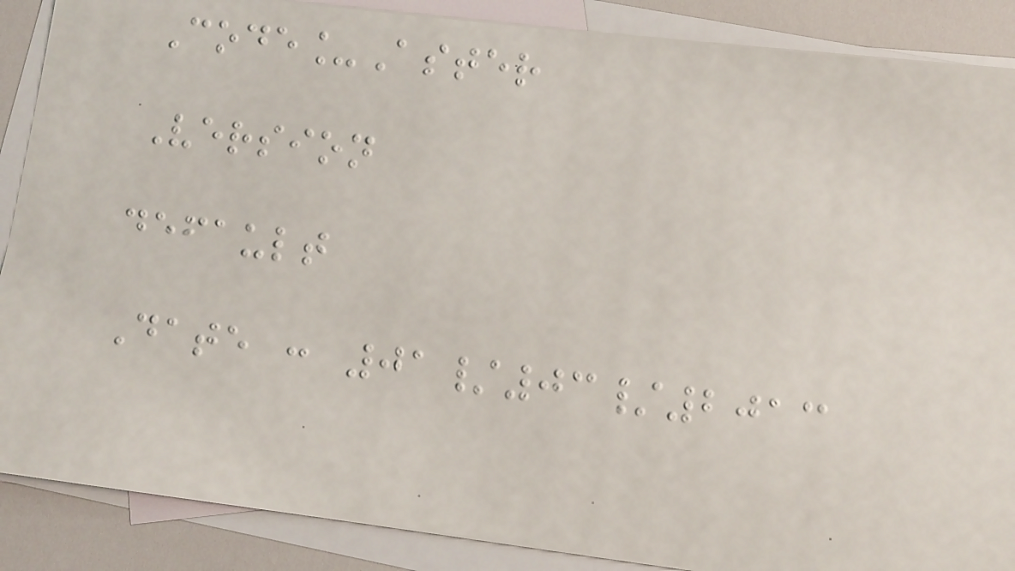Code_Aster
Version
default
Date : 01/03/2013
